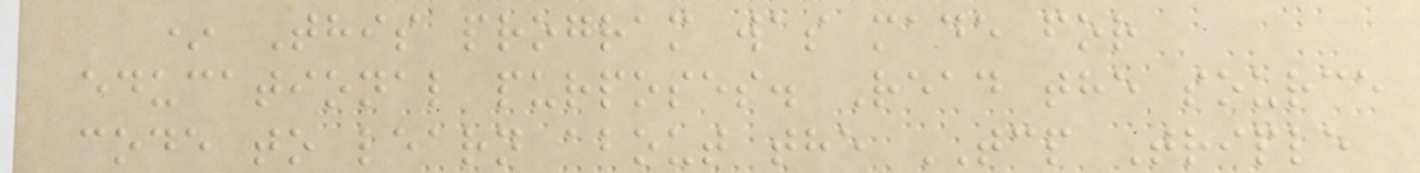* This program was made for
educational purposes. Read the source
code to learn about the TCP Triple
